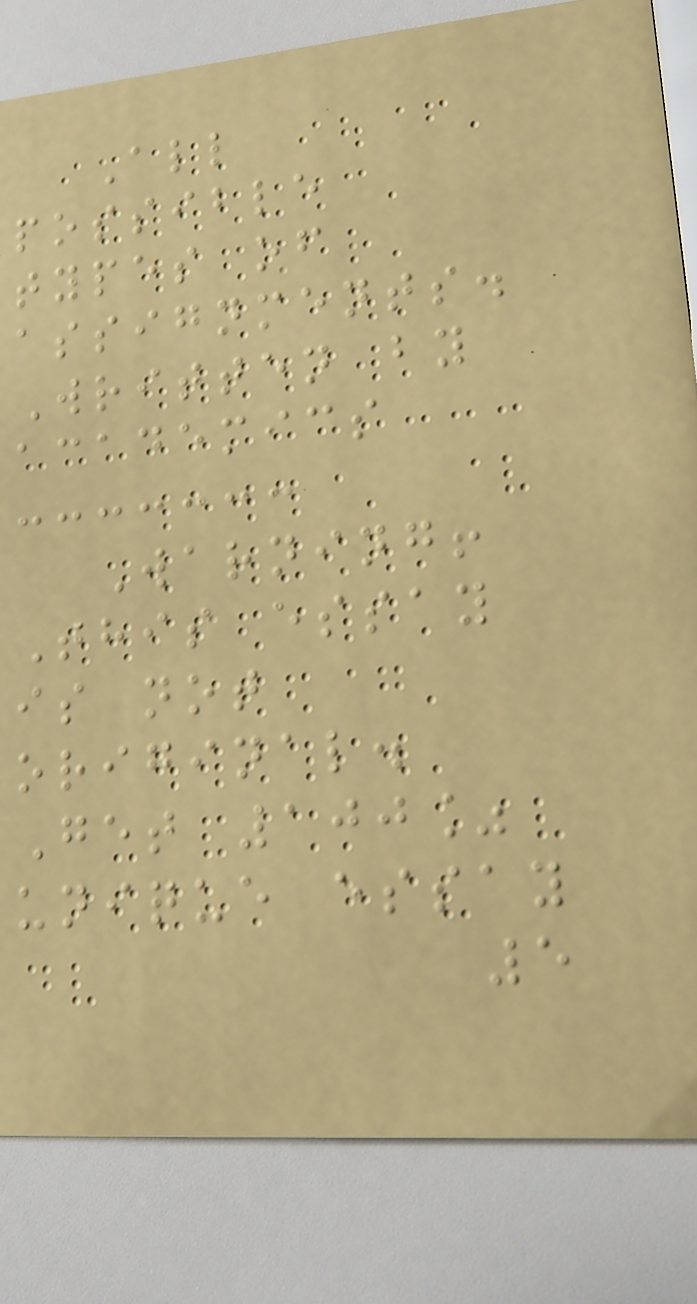All
possible
types of
assignments.
Written by
academics
Warning!
This essay
is not
original.
Get 100%
unique essay
5
